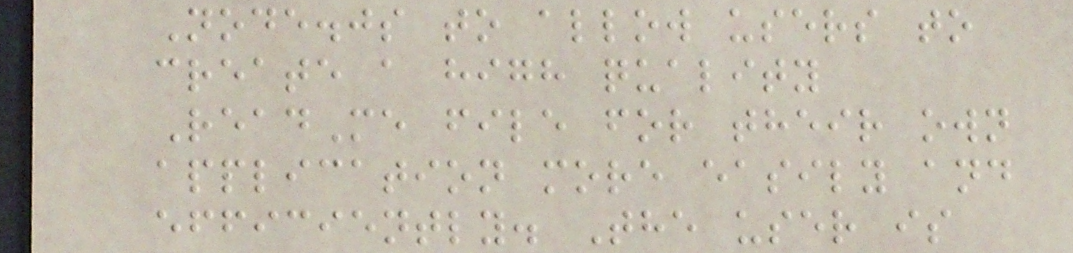Node.js to allow users to
create a high quality
ReadMe file for their own
application more easily and
efficiently. The user is
